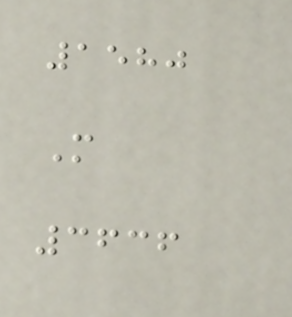1580
M
3636
